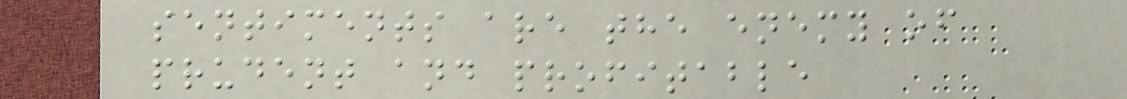sentiments are the enemy of
prudent and profitable
